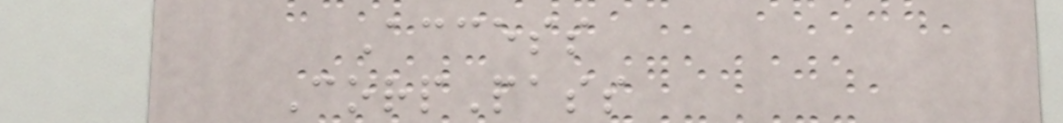Access
CorpPass
